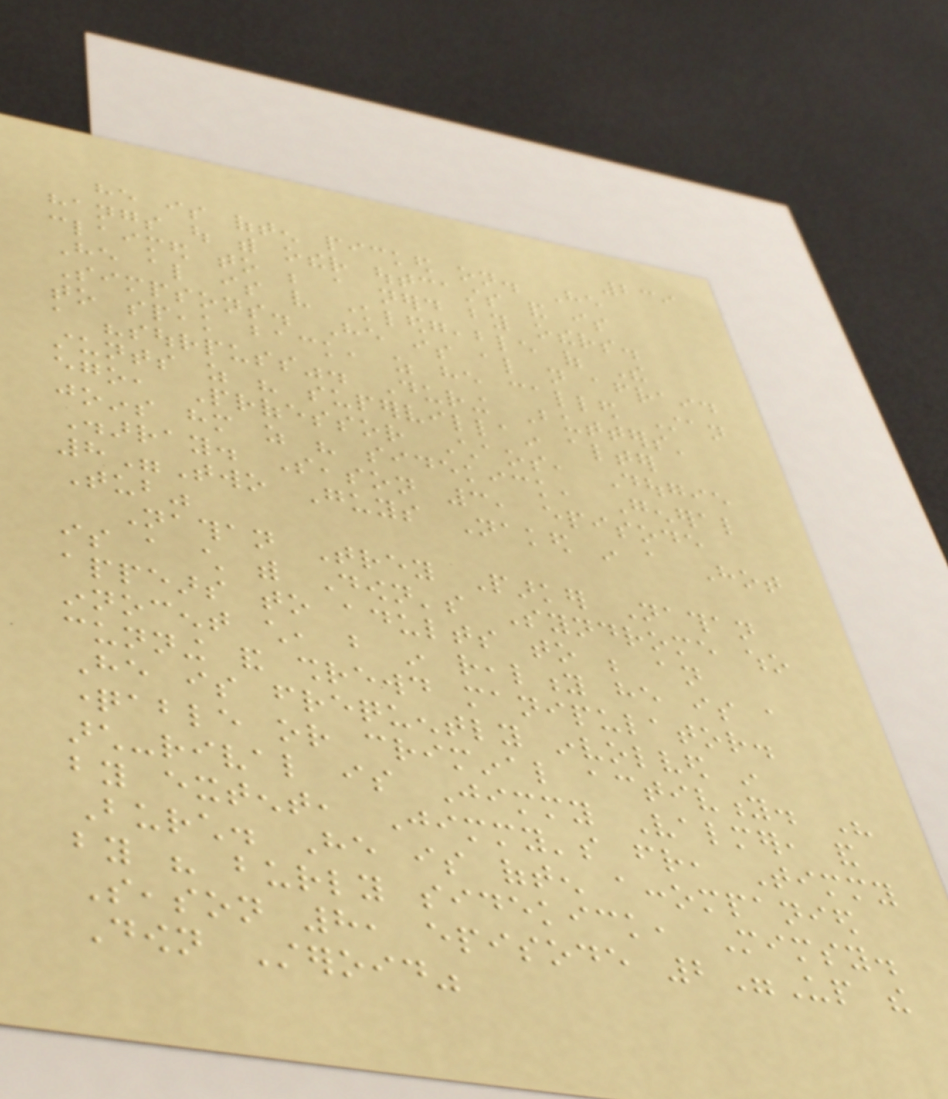239
he is often picked on. He
hangs out with other outcasts and is
claimed to be a nerd by others.
He also is very knowledgeable of The
Simpsons. He is also not afraid
to speak back, as he called Stan
a "sourpuss". During Butters'
stunts as his supervillain alter
ego, Professor Chaos, Dougie
joins him as his sidekick, General
Disarray. Season 3, episode
8"Two Guys Naked in a Hot
Tub"
Nathan Trey Parker Nathan
is a child with Down's Syndrome who
appears to adults to be an
innocent child, but in reality he is a
cunning and shrewd manipulator.
He is frequently involved in
questionable or criminal activity. His
arch-rival is Jimmy Valmer, and
by extent, Jimmy's friend, Timmy
Burch. He is often accompanied
by his burly sidekick, Mimsy.
Season 8, episode 2"Up the
Down Steroid"
